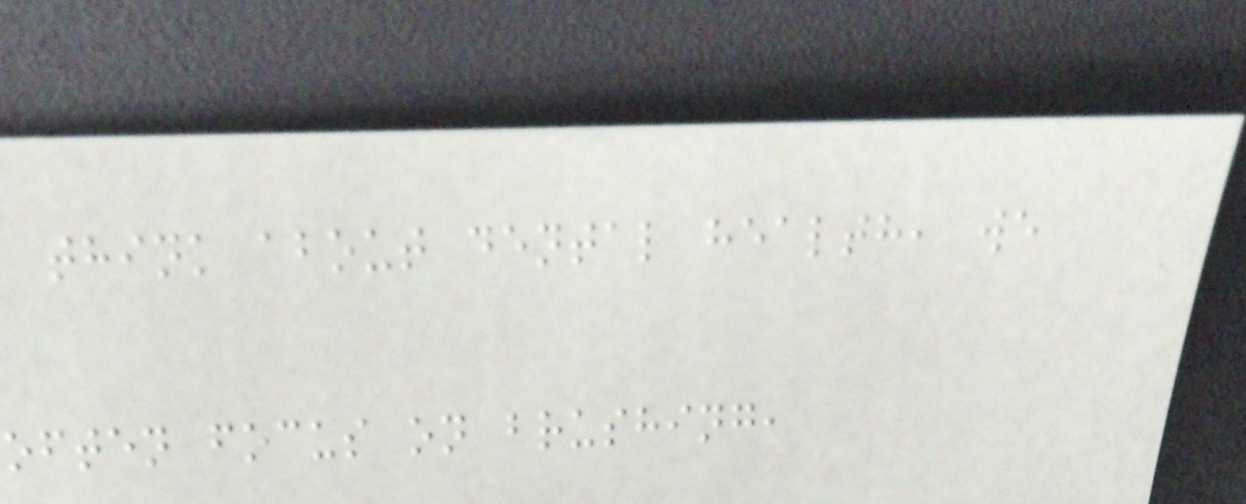think about dental health, we
often focus on brushing,
